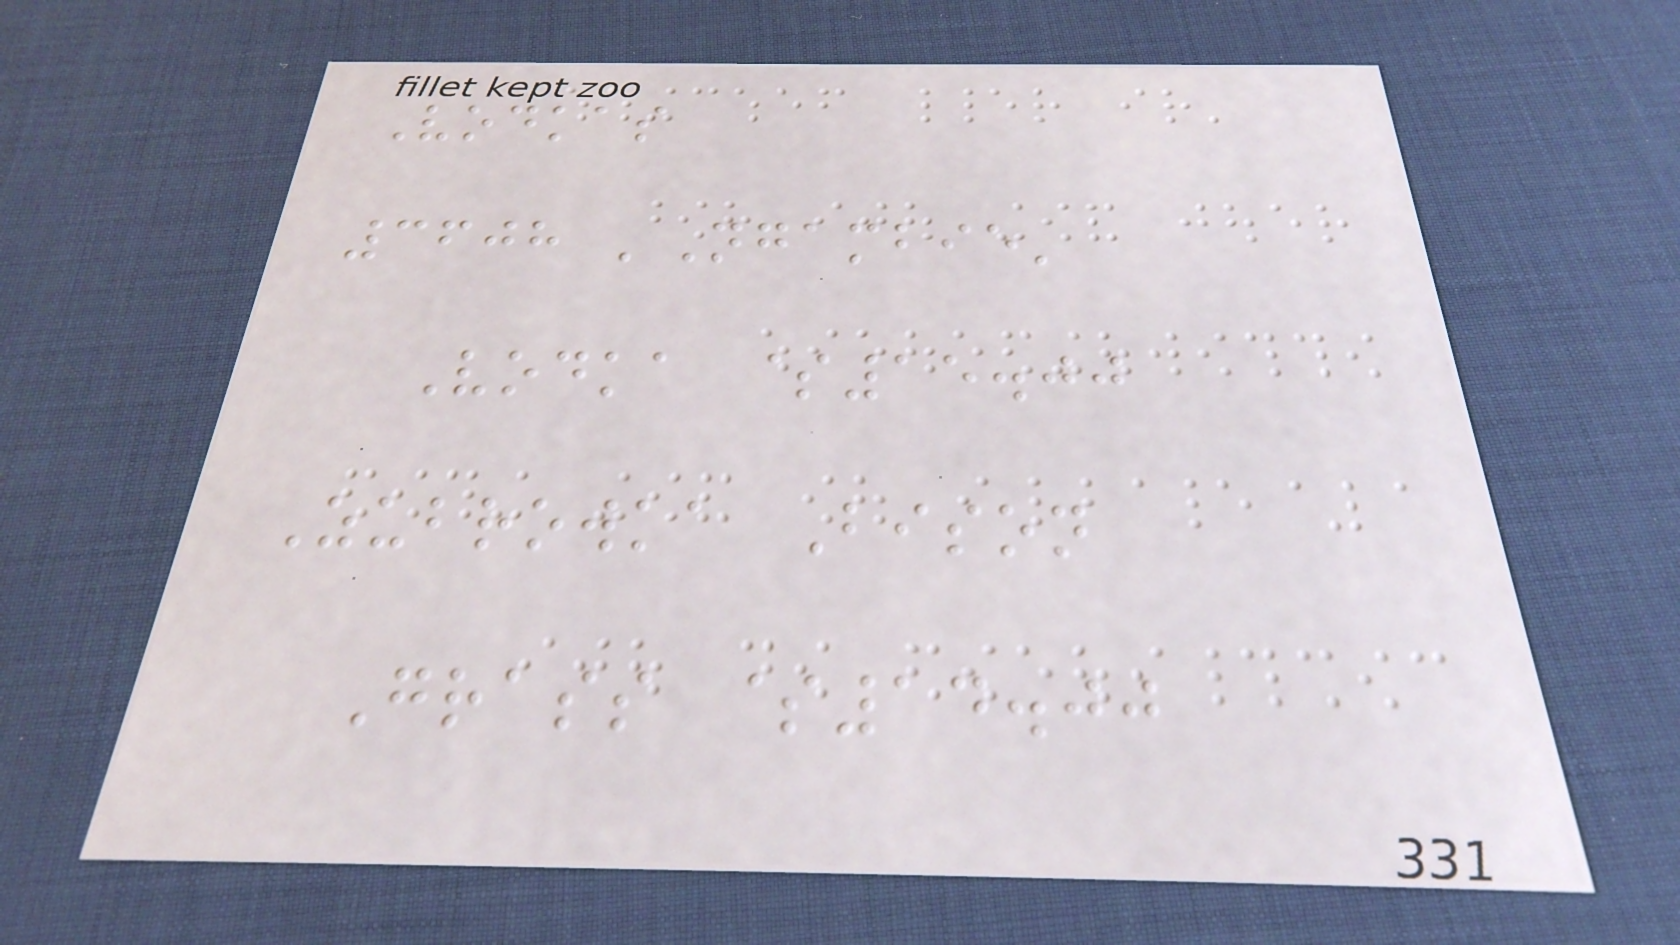Vodkas
3608 'Ngambie'
Vodka $15.00
Zubrowka Bison
Grass $14.00
